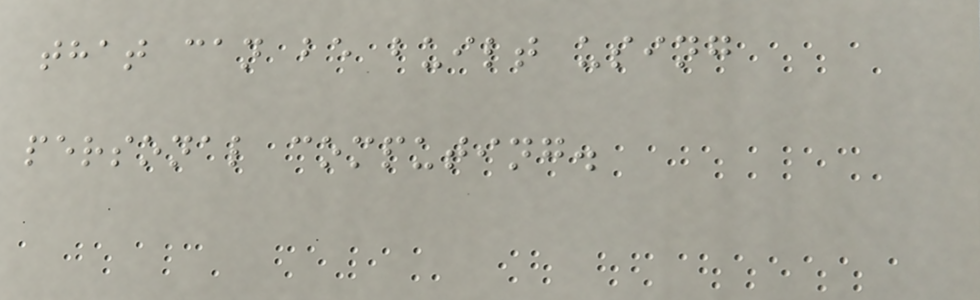that can be built using
personal computing.
